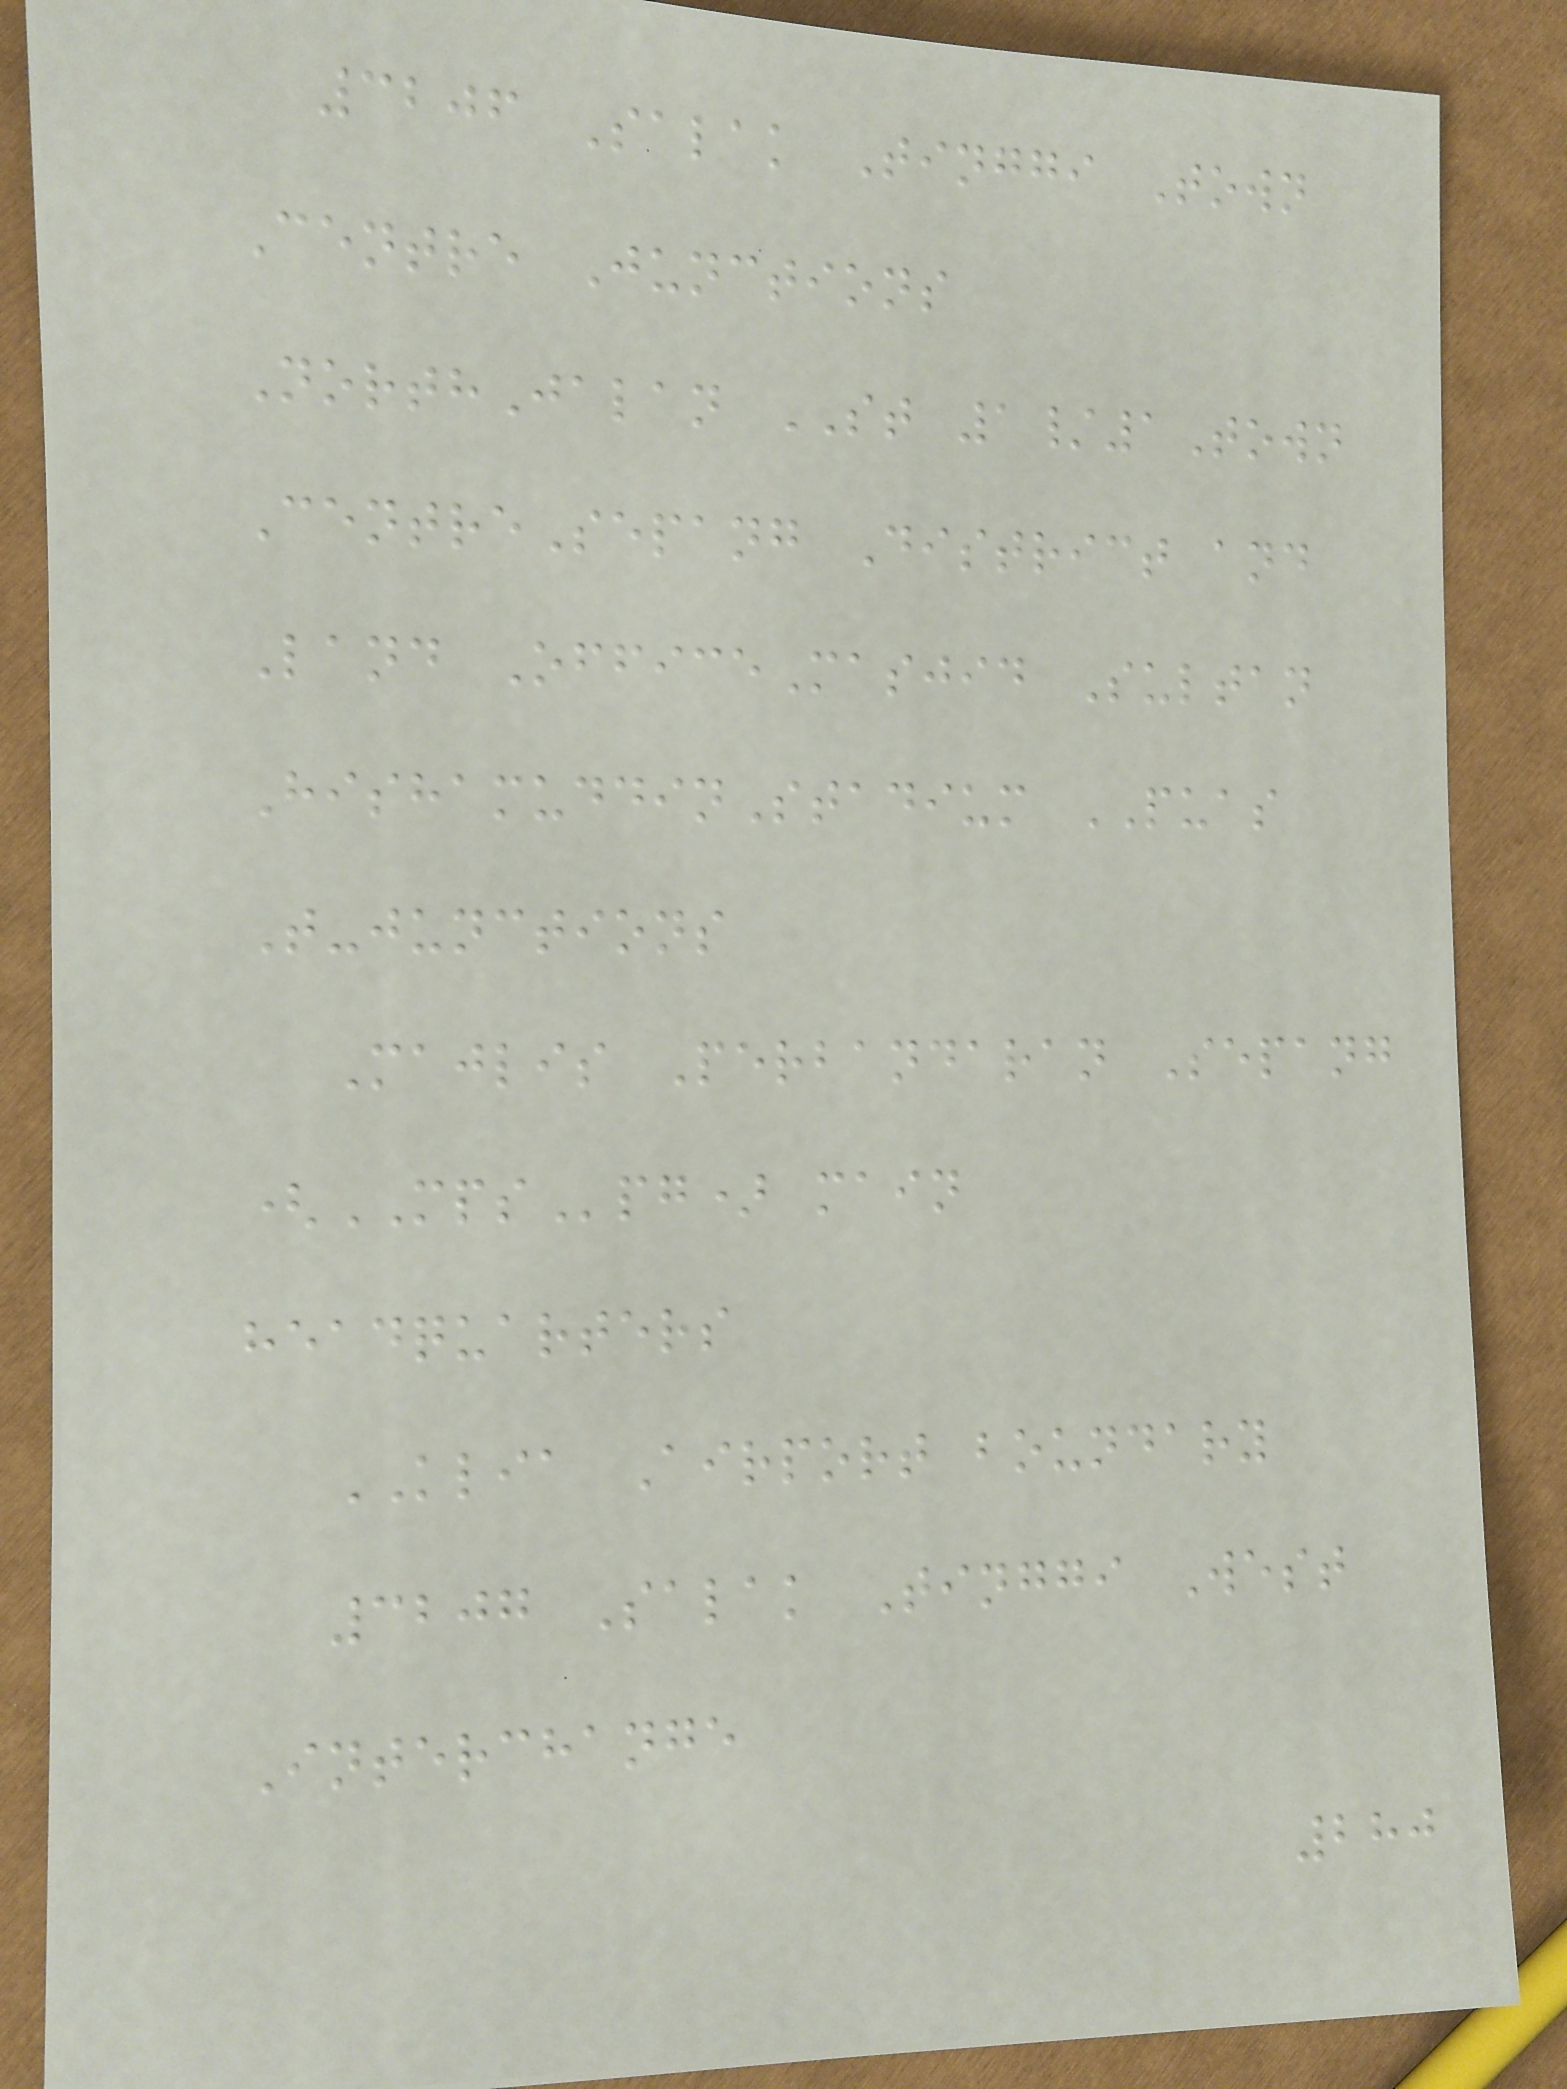3206 Salak Tinggi Town
Centre Junctions
NorthJalan ST 1/1Town
CentreSepang District and
Land OfficeMasjid Sultan
HishamuddinStadium PUAS
T-junctions
Majlis Perbandaran Sepang
(MPSpg) main
headquarters
KLIA Airport boundary
3207 Salak Tinggi West
Interchange
280
